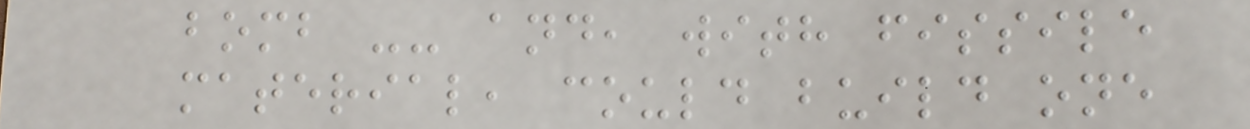bomb -- and, with fissile
material, could build one
